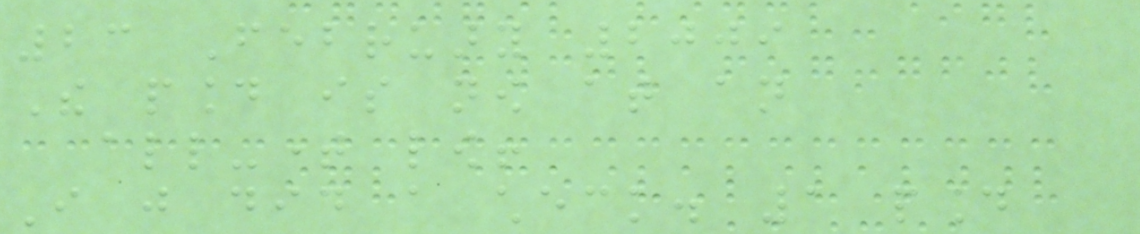23 February 2009
The pound is now at an
all-time low!
I just did a check. 1 pound
